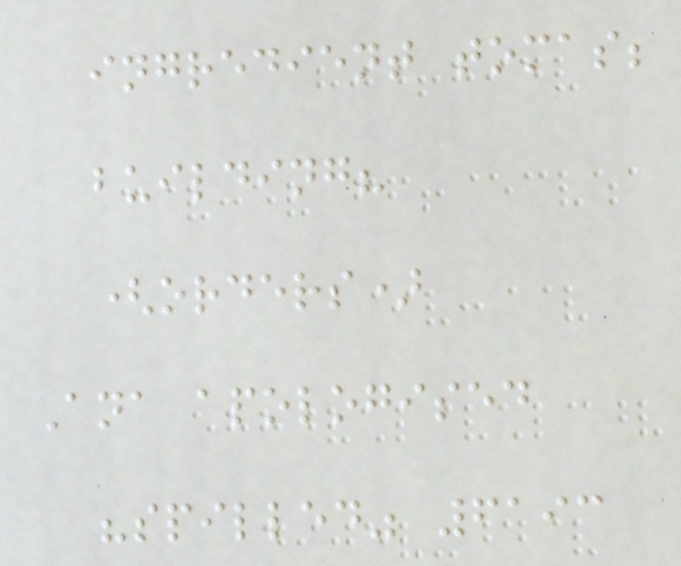ingredient tomas;
building?
(orders)
Ana apologised
"spilled" 6193
